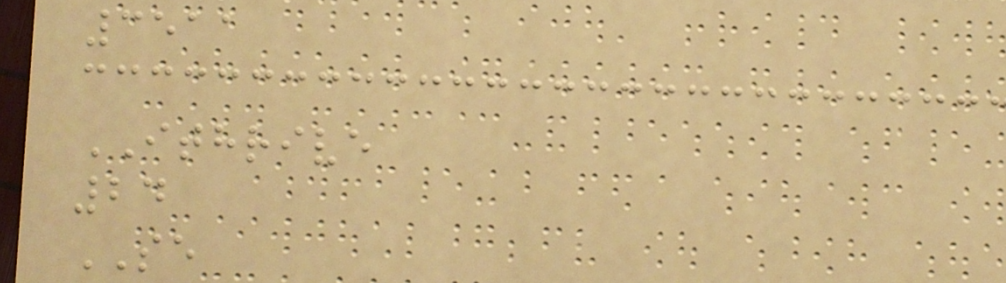3511
ITHRIVE
24
SE
